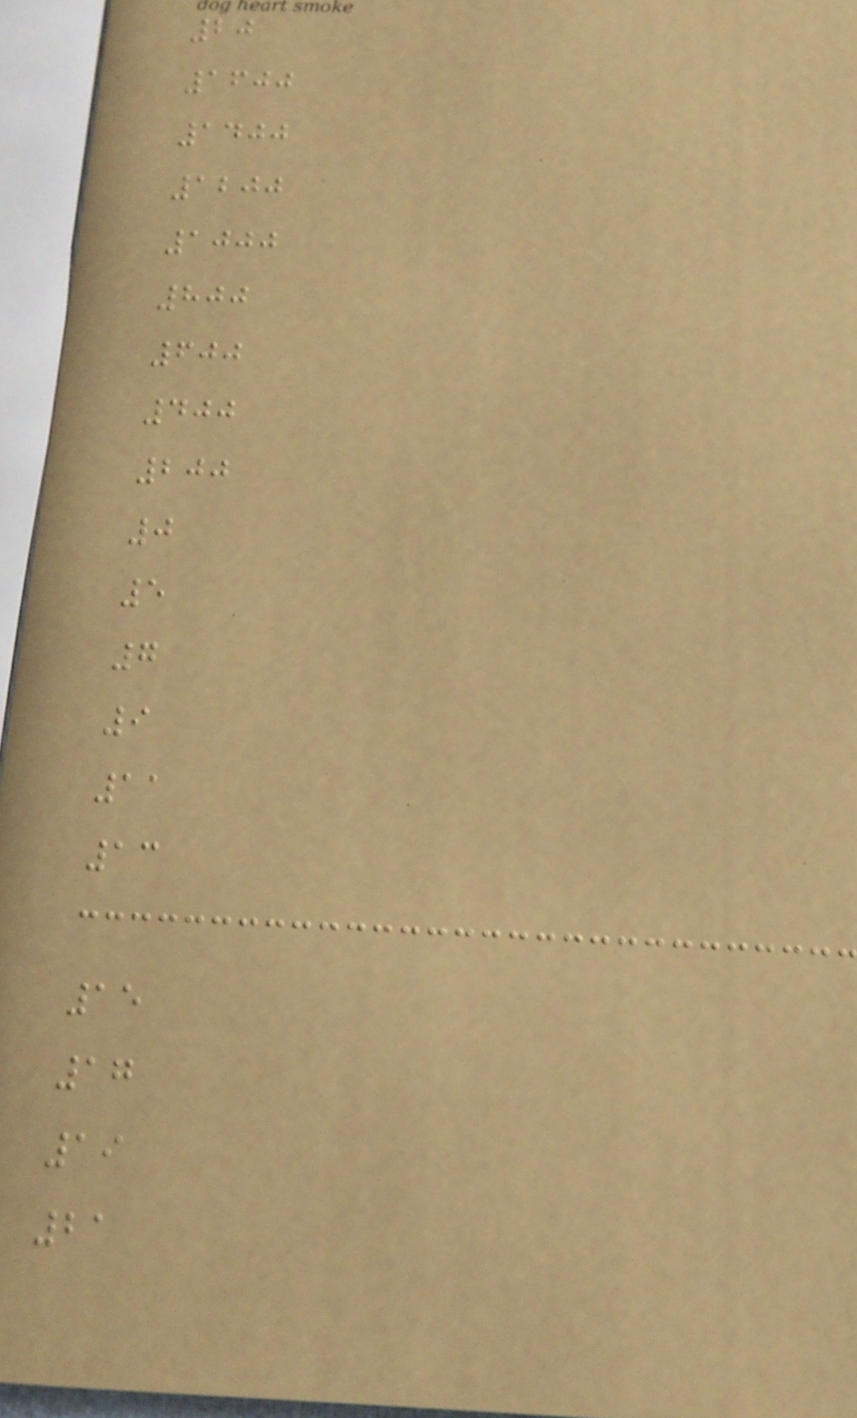20
1600
1400
1200
1000
800
600
400
200
0
5
7
9
11
13
15
17
19
21
